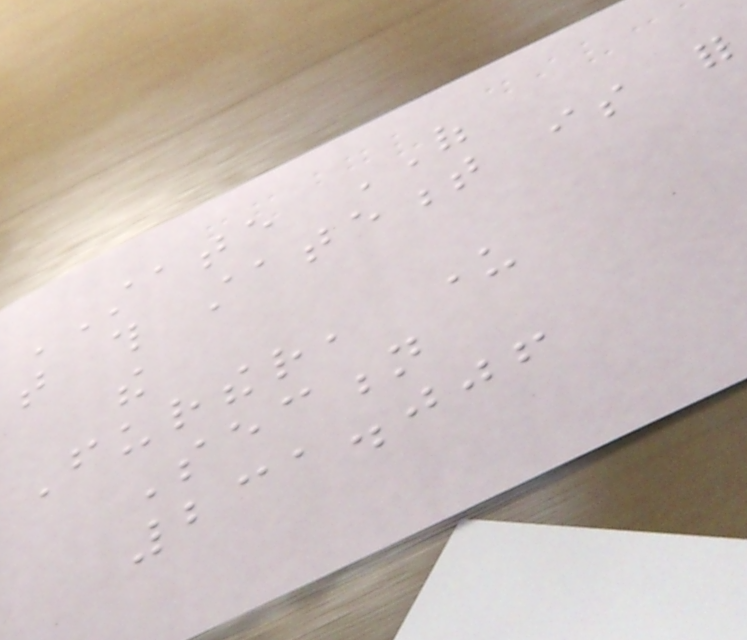STATE OF
that this statement is for
the
Further, under
Section
231.006
